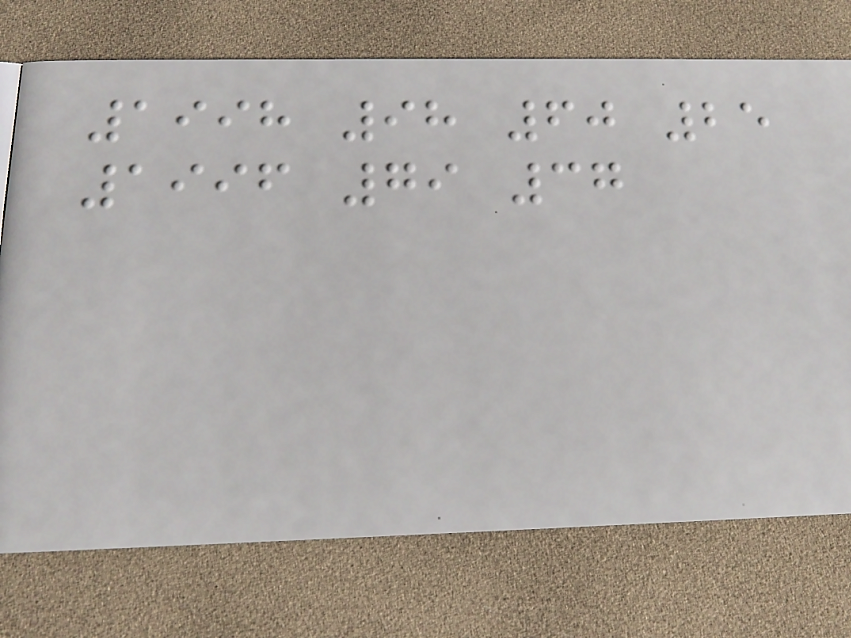1998 98 60 25
1996 79 37
